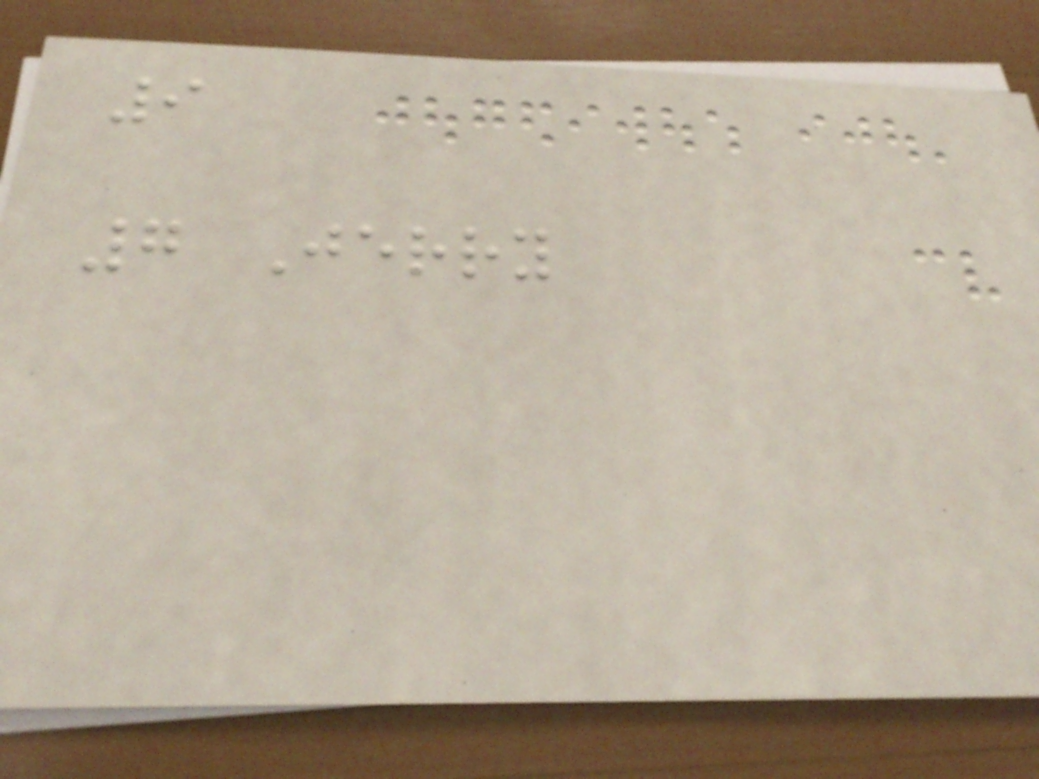9
7 Jerry
